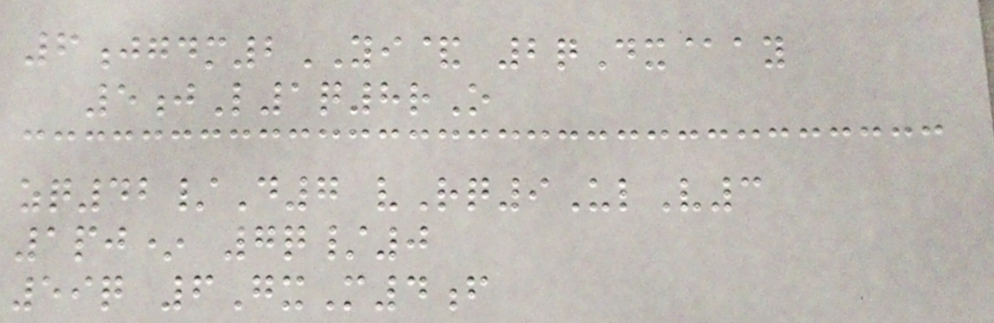6jgdm2YI& 2qDx@ay
5jL1q8rO
zq42/D7 vRq9UlV3
1pj* 7q/0
59q 6GxM4f
